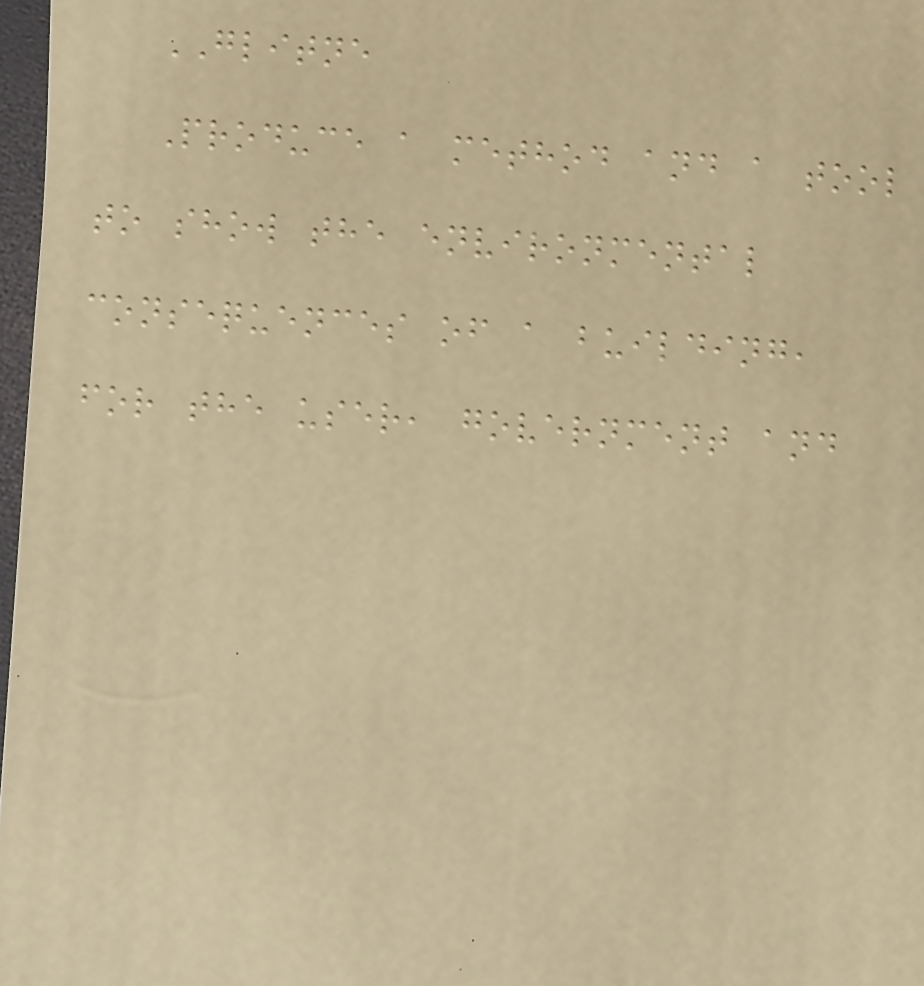GLITNE
Produce a method and a tool
to show the environmental
consequences of a building,
for the user, government and
